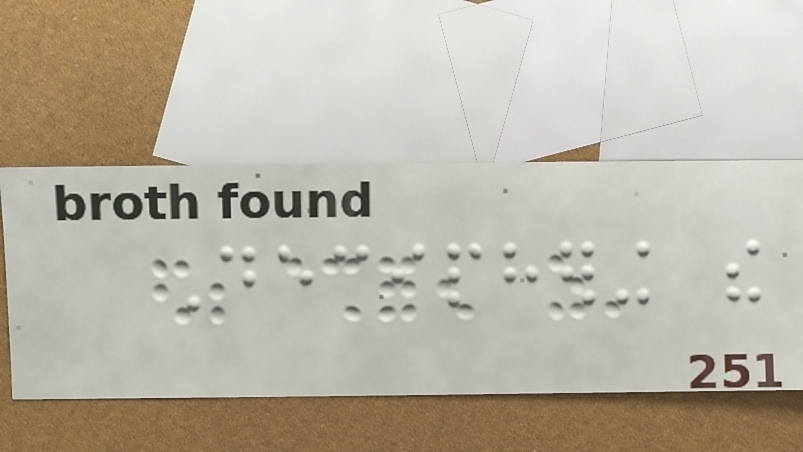Deciphering the
